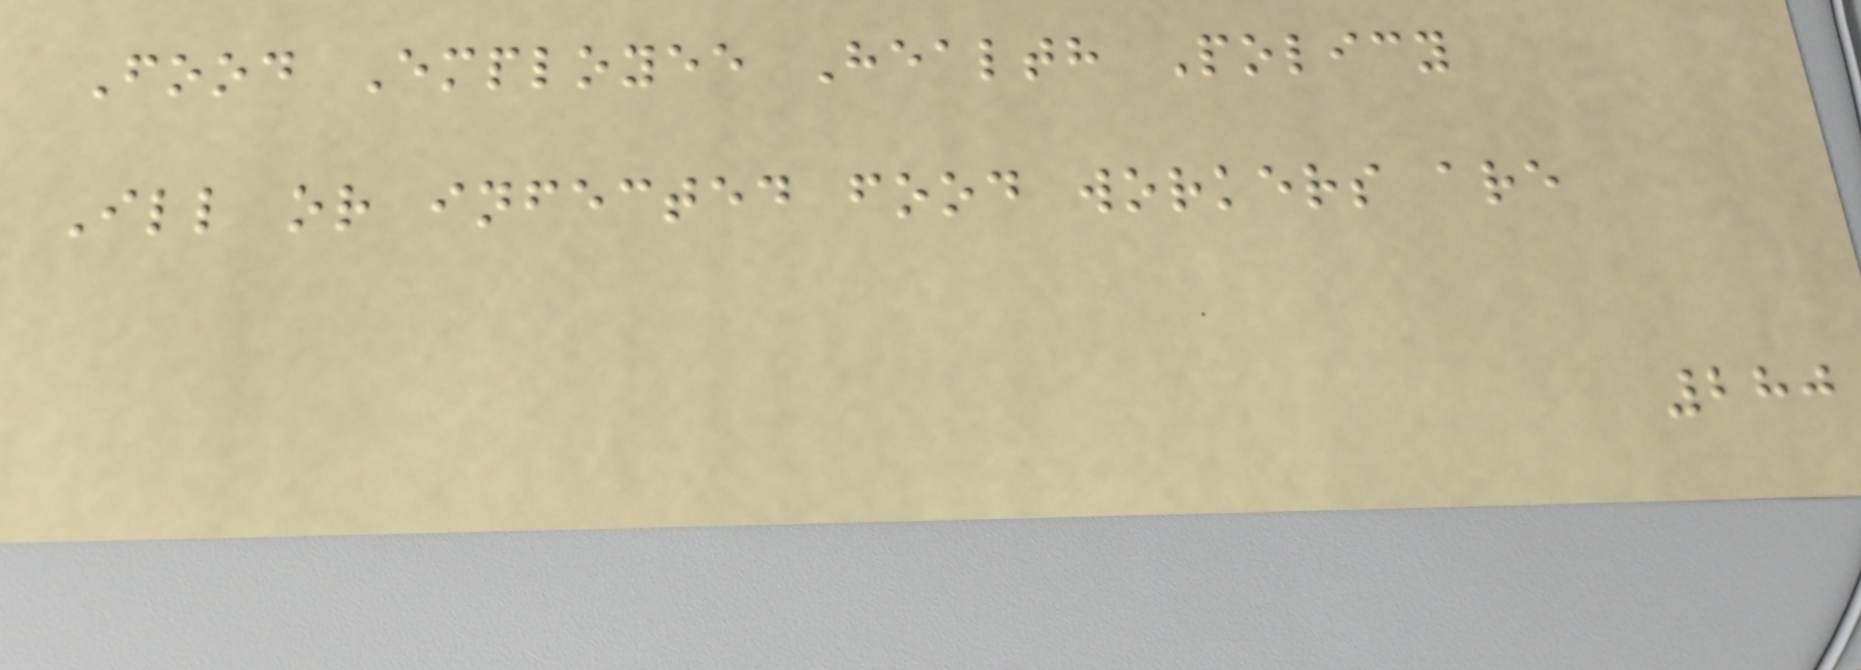Food Employee Health Policy
Ill or infected food workers are
280
